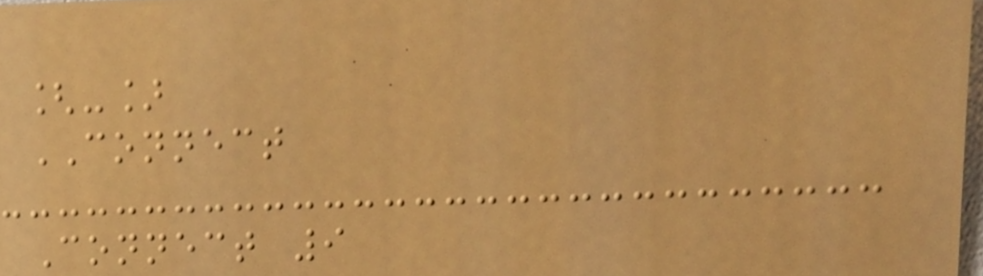[-]
CONNECT
Connect 9
